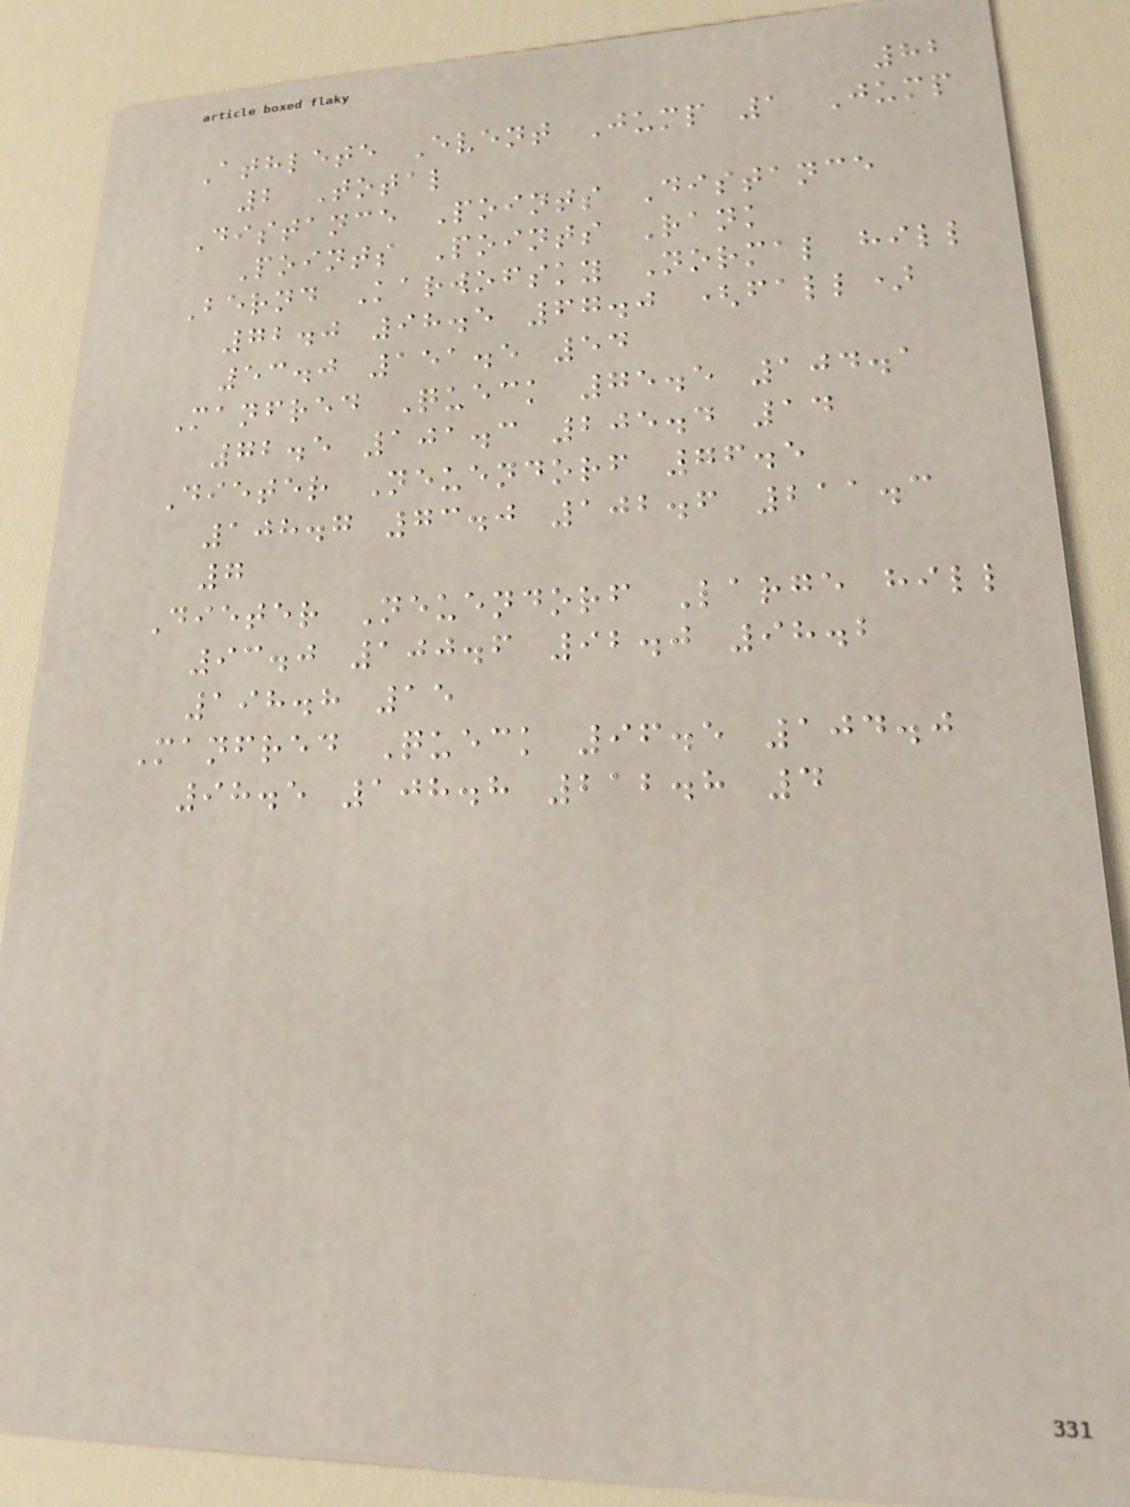82
Athlete Event Jump 1 Jump
2 Total
Distance Points Distance
Points Points Rank
Bernd Karwofsky Normal hill
72.0 98.5 67.0 (fall)
53.0 151.5 54
Manfred Queck 75.5 104.1
72.5 101.3 205.4 14
Dieter Neuendorf 76.5
108.7 73.0 102.6 211.3
7
Dieter Neuendorf Large hill
93.0 100.6 92.0 98.2
198.8 15
Manfred Queck 96.5 104.0
98.5 108.8 212.8 4
